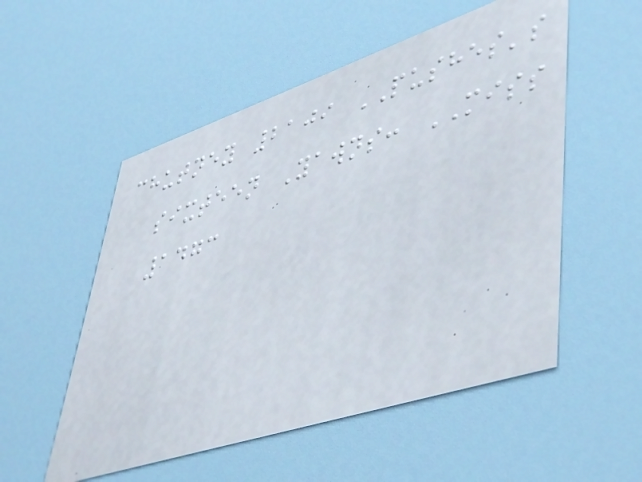chutney 2109 PUSHES's
sixteen Yawns: MISS
1473
